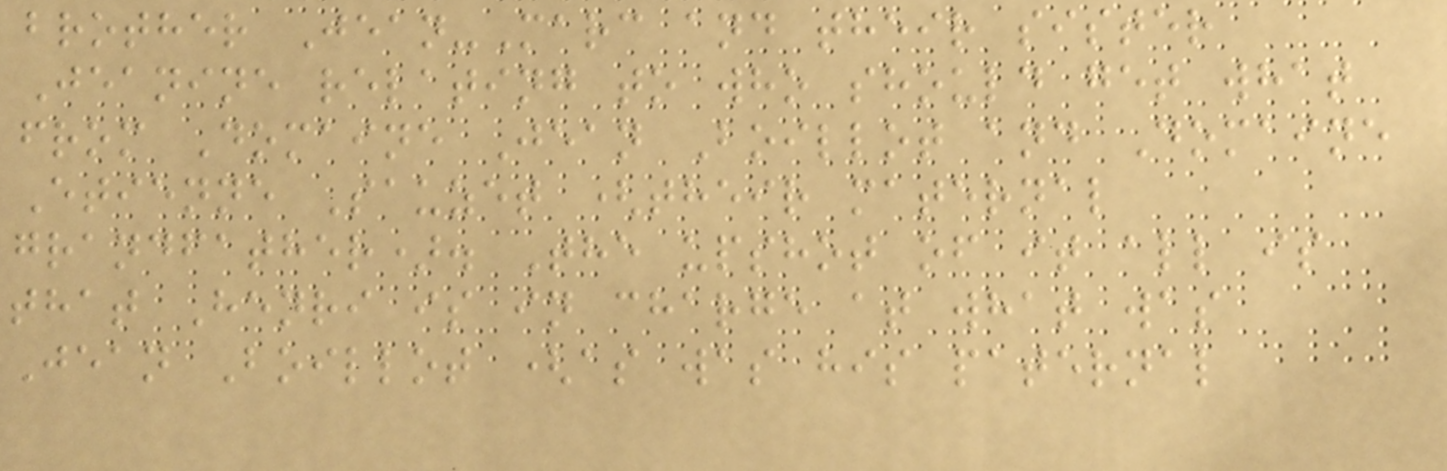brother Jean-Marc and their sister
Jeanine relating to who should get what
from Domaine Jean Boillot and Domaine
Etienne Sauzet (their maternal
grandfather). The upshot of it all is
that Henri is in charge at what was
Jean Boillot (as was his paternal
